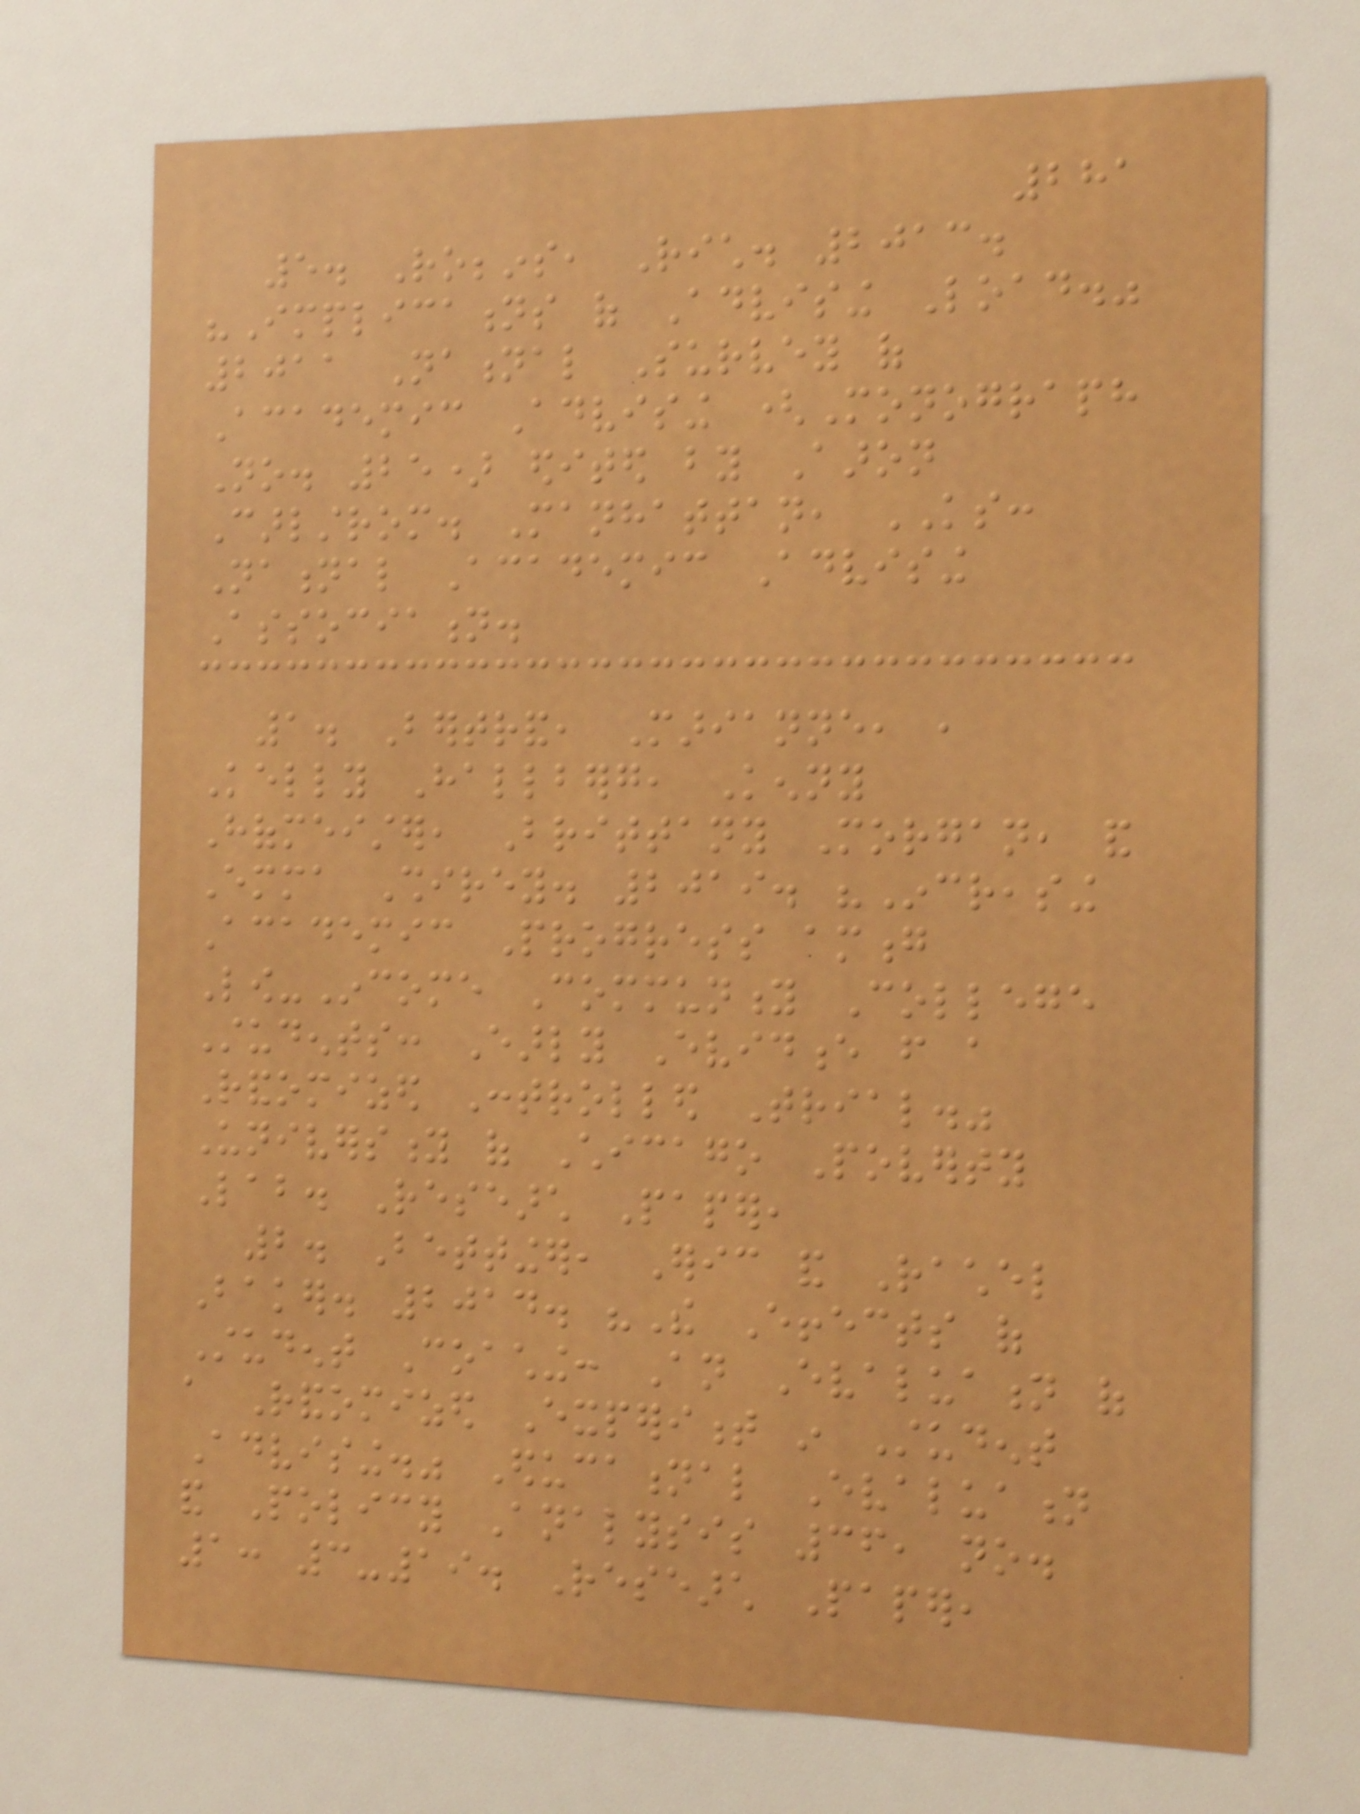281
5. Robbins, Rich. 2013.
"Implications of Advising Load."
2011 National Survey of
Academic Advising (Monograph
No. 25) edited by Aaron
Carlstrom. Manhattan, KS:
National Academic Advising
Association.
1. Bertrand, Marianne, ,
Kelly Hallberg, Kenny
Hofmeister, Brittany Morgan, and
Emma Shirey. 2019. "Increasing
Academic Progress among
Low-Income Community College
Students: Early Evidence from a
Randomized Controlled Trial."
University of Chicago Poverty
Lab. Research Paper,
2. Bettinger, Eric and Rachel
Baker. 2014. "The Effects of
Student Coaching: An Evaluation of
a Randomized Experiment in Student
Advising." Educational Evaluation
and Policy Analysis 36, no.
1: 3-19. Research Paper,
